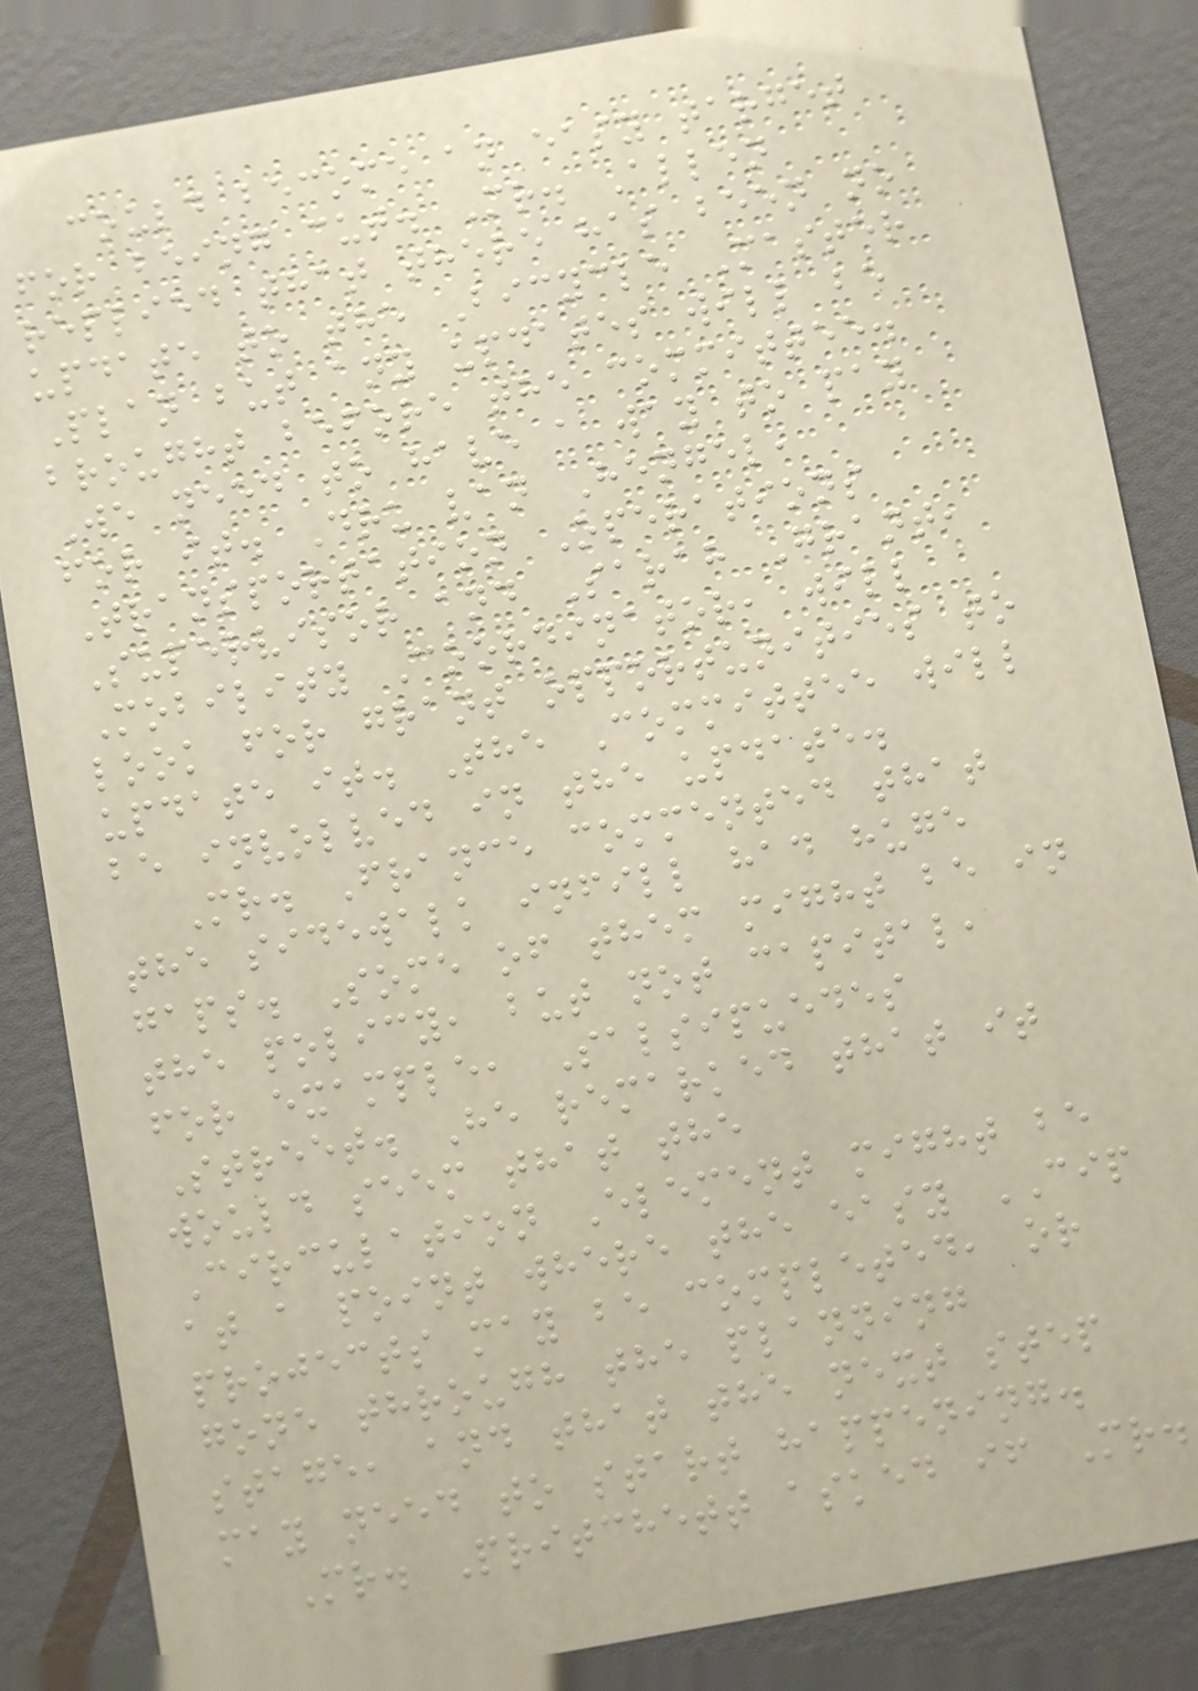could become an easy target
for being cut. Mr. Allen
replied that there has been no
update to the Bicycle Master
Plan but any updates will be
brought before the committee.
We need to have a way to pay
for it. Dru van Hengel,
Transportation Operations
Supervisor and Sarah Grant,
Mobility Coordinator, will
look for grant opportunities to
update it. The Committee will
be involved in the update.
Mr. France commented that
the sidewalk infill had huge
gaps. Some of them might be in
the policy, but not capital,
for example, Salsipuedes
Street. He remarked that it
would seem that the
Circulation Element might be
at a point where the easy CIP
projects may be completed, or
gone through the planning
stage, and that the next step
may need to start happening.
Mr. Pritchett asked if Mr.
